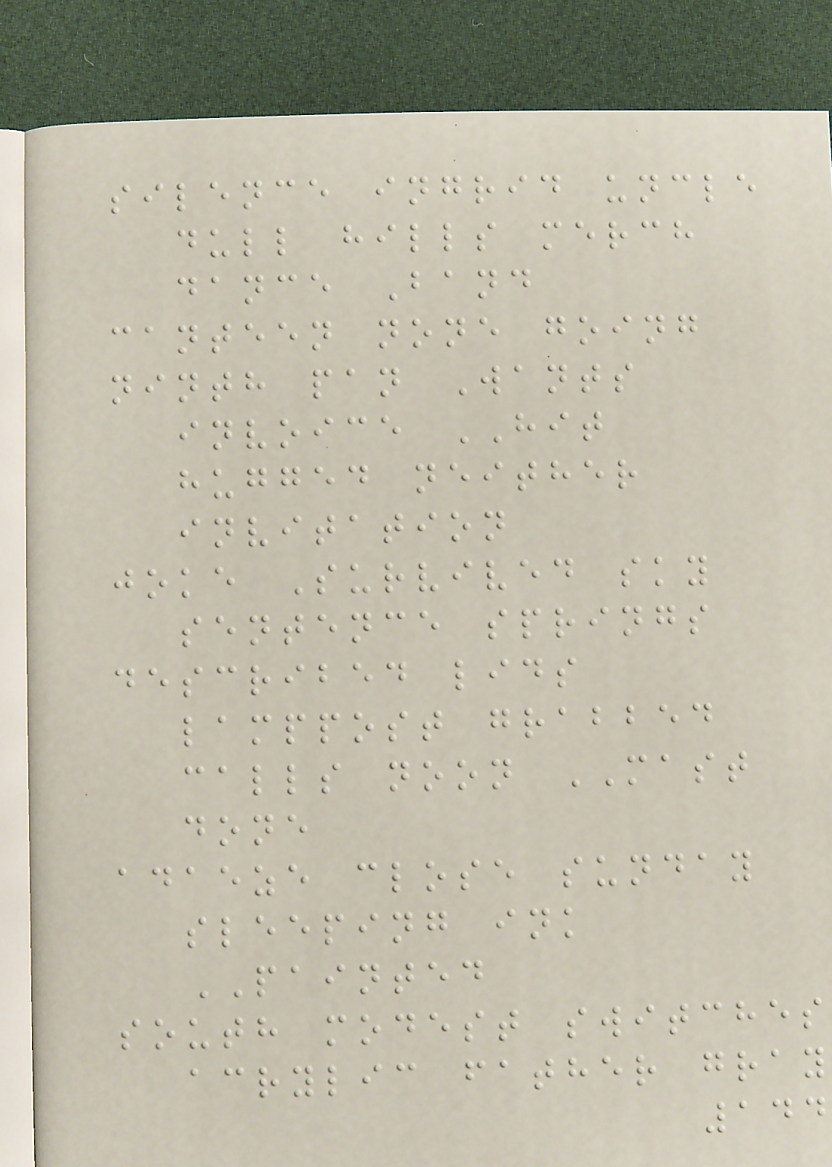silence ingrid uncle
dull hills merch
dance Band
canteen none going
ninth pan Wants
invoice HIT
hugged neither
invitation
joke Survived sky
sentence springs
described lids
lamppost grabbed
calls noon MAST
done
adaeze close sunday
sleeping ink
PAINTED
south modest switches
acrylic father gray
144
